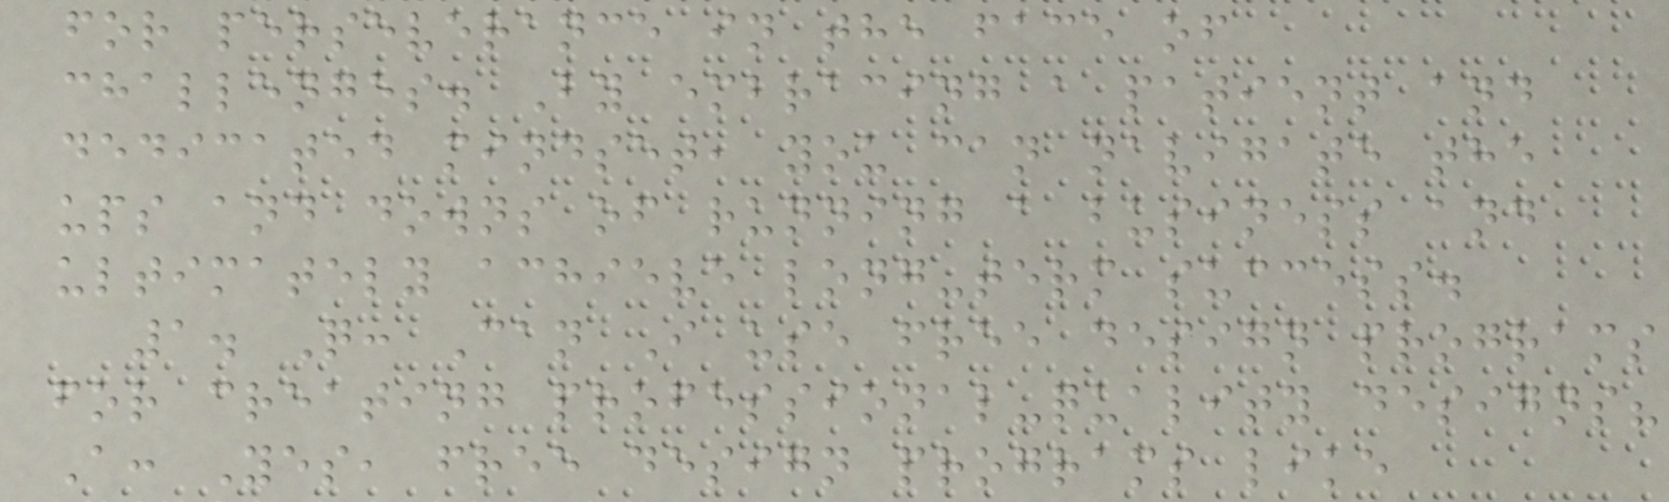for perseverance in the face of
challenges. By embracing a patient and
dedicated mindset, you can navigate the
ups and downs of running a business and
ultimately achieve long-term success.
1. Q: Can I use free design programs
for creating professional-quality designs?
A: Yes, free design programs like
